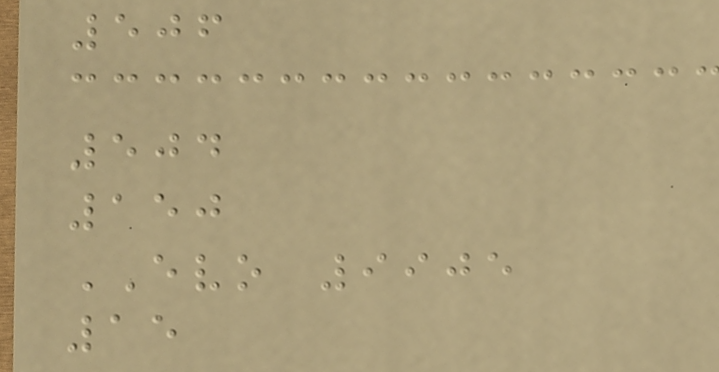506
504
150
EVO 9905
15
